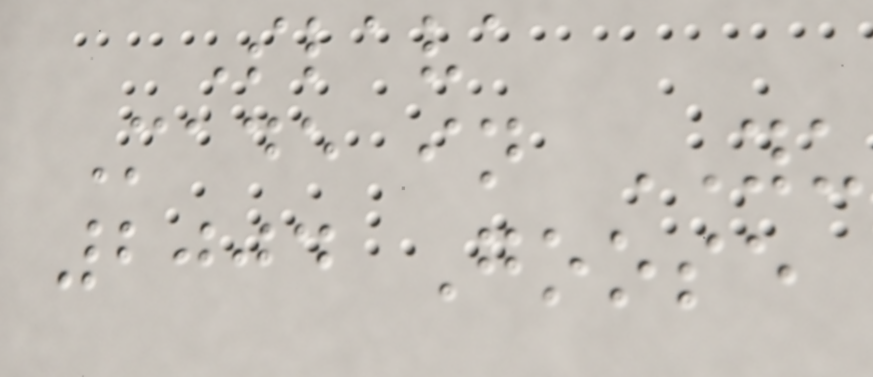Slava
Made in YU
2004 Goose
